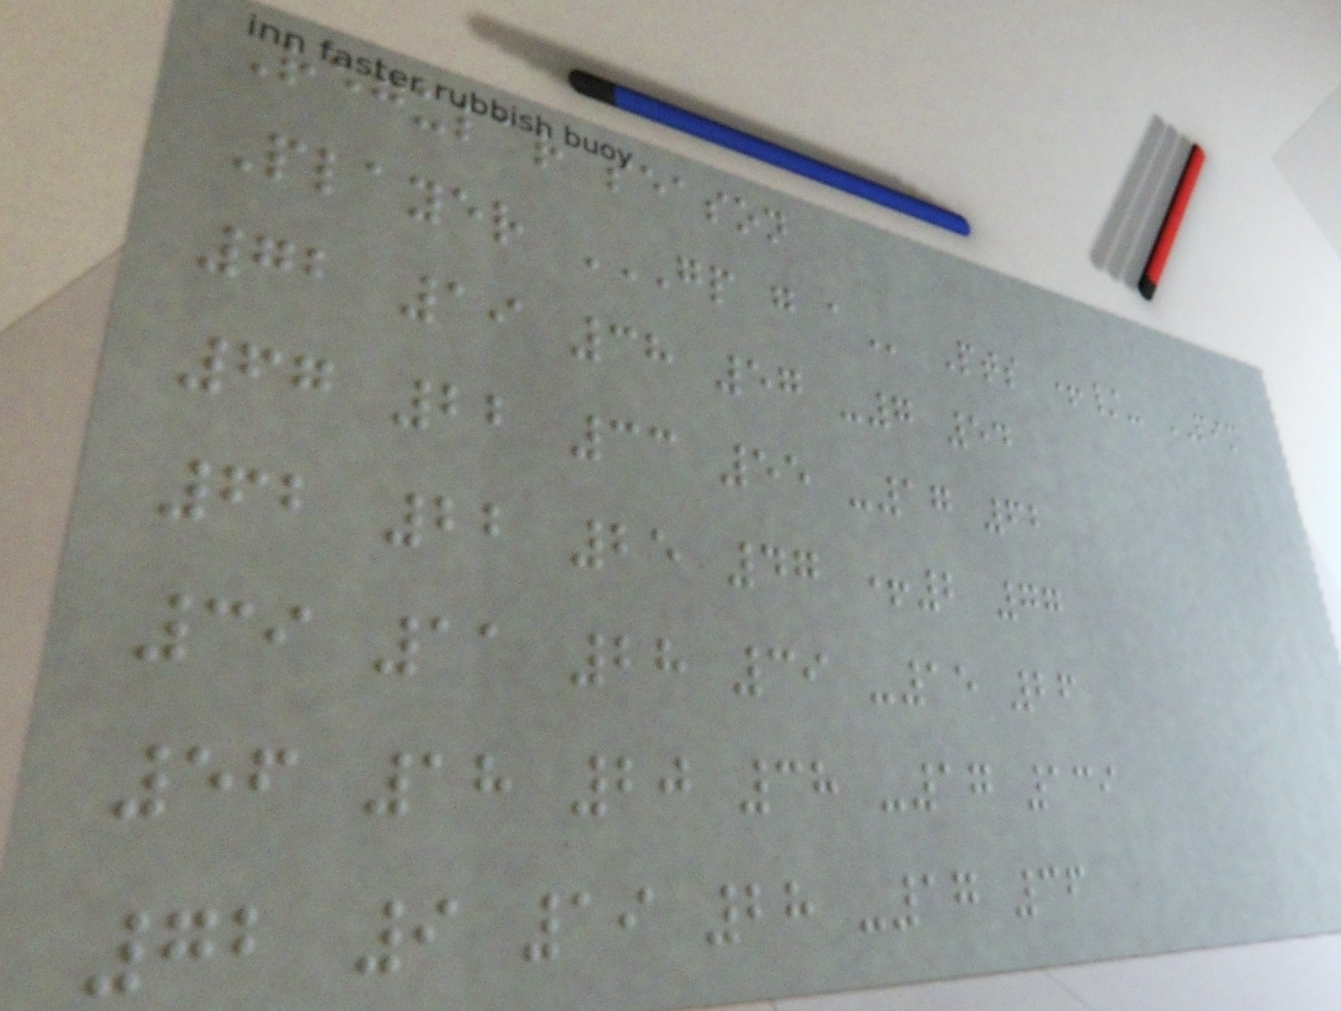Regular season
Player GP G A Pts +/- PIM
72 19 38 57 -7 54
67 22 33 55 -17 62
62 22 25 47 +2 77
39 11 28 39 -15 26
56 18 20 38 -17 139
72 9 19 28 -17 36
